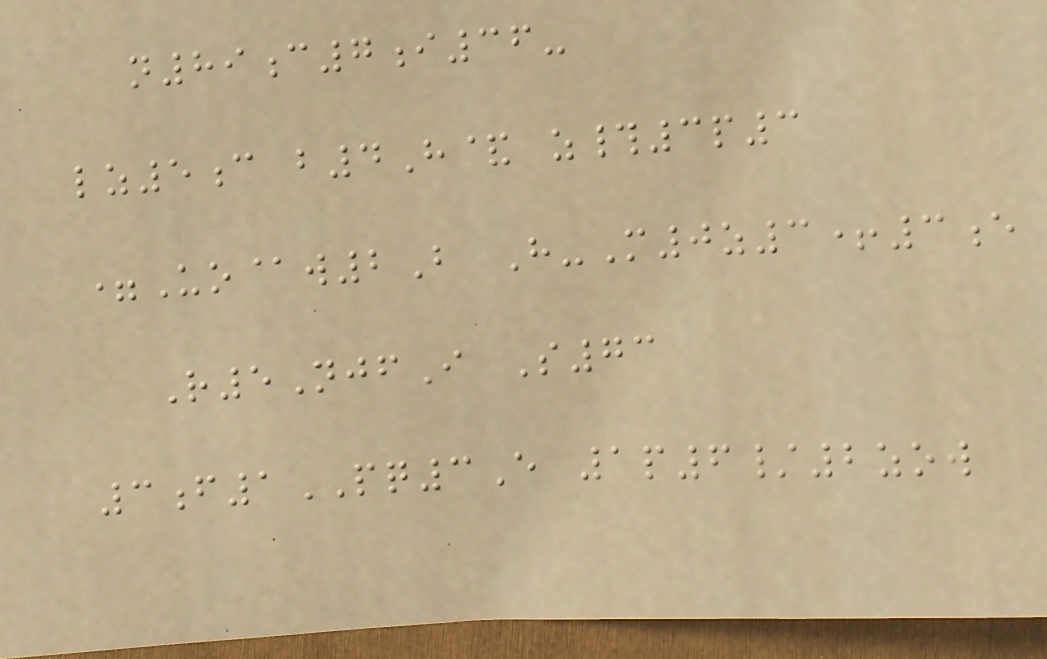n89c7i36-
lz5c b4H& z#3p3
=Uo@w2B H-M0z3+3e
R5NjfI S73
3f1PQ3E 1p6/2zow
